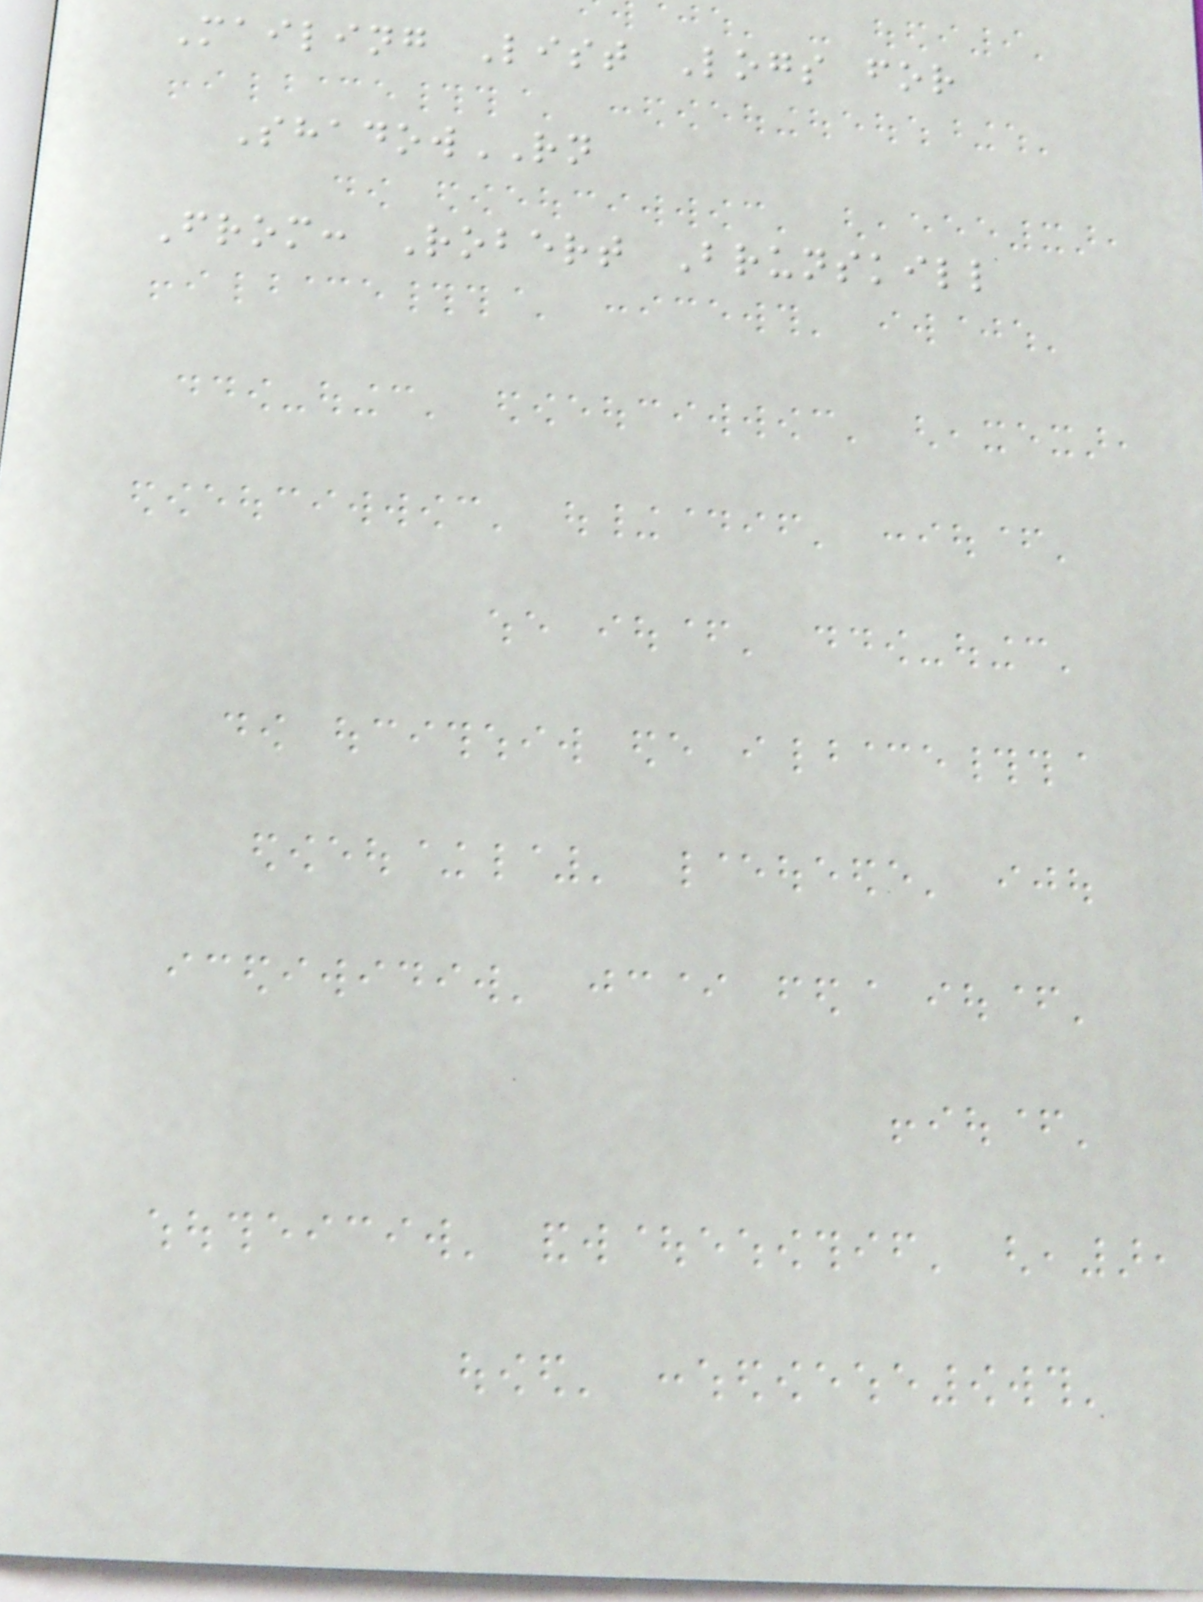Mailing List Logs for
ShadowRN
From: Robert Brunskill
